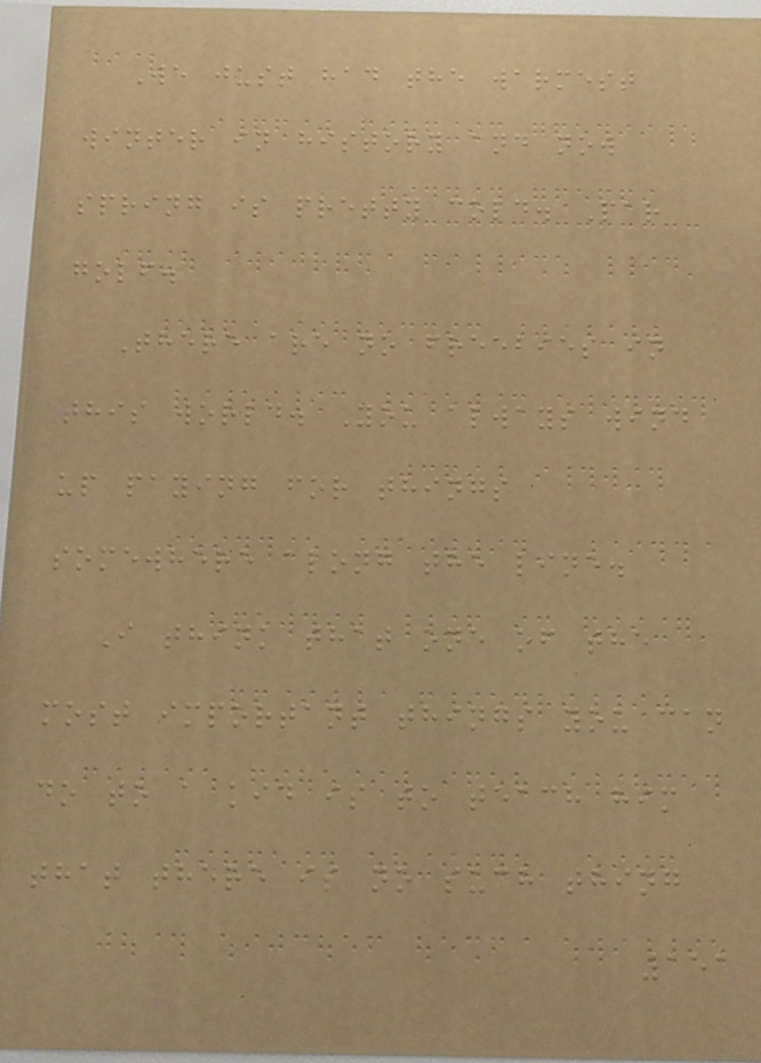We just had the warmest
winter in history and now
spring is pretty cold. Par
golf.
There are no freebies in
this world. You always wind
up paying for things
somewhere along the line.
I think that one of the
most important things you can
do to a kid is to teach him
that there is no such thing
151
